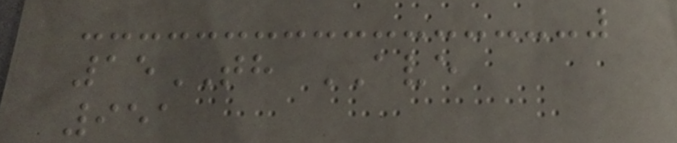15TH AVE
951
